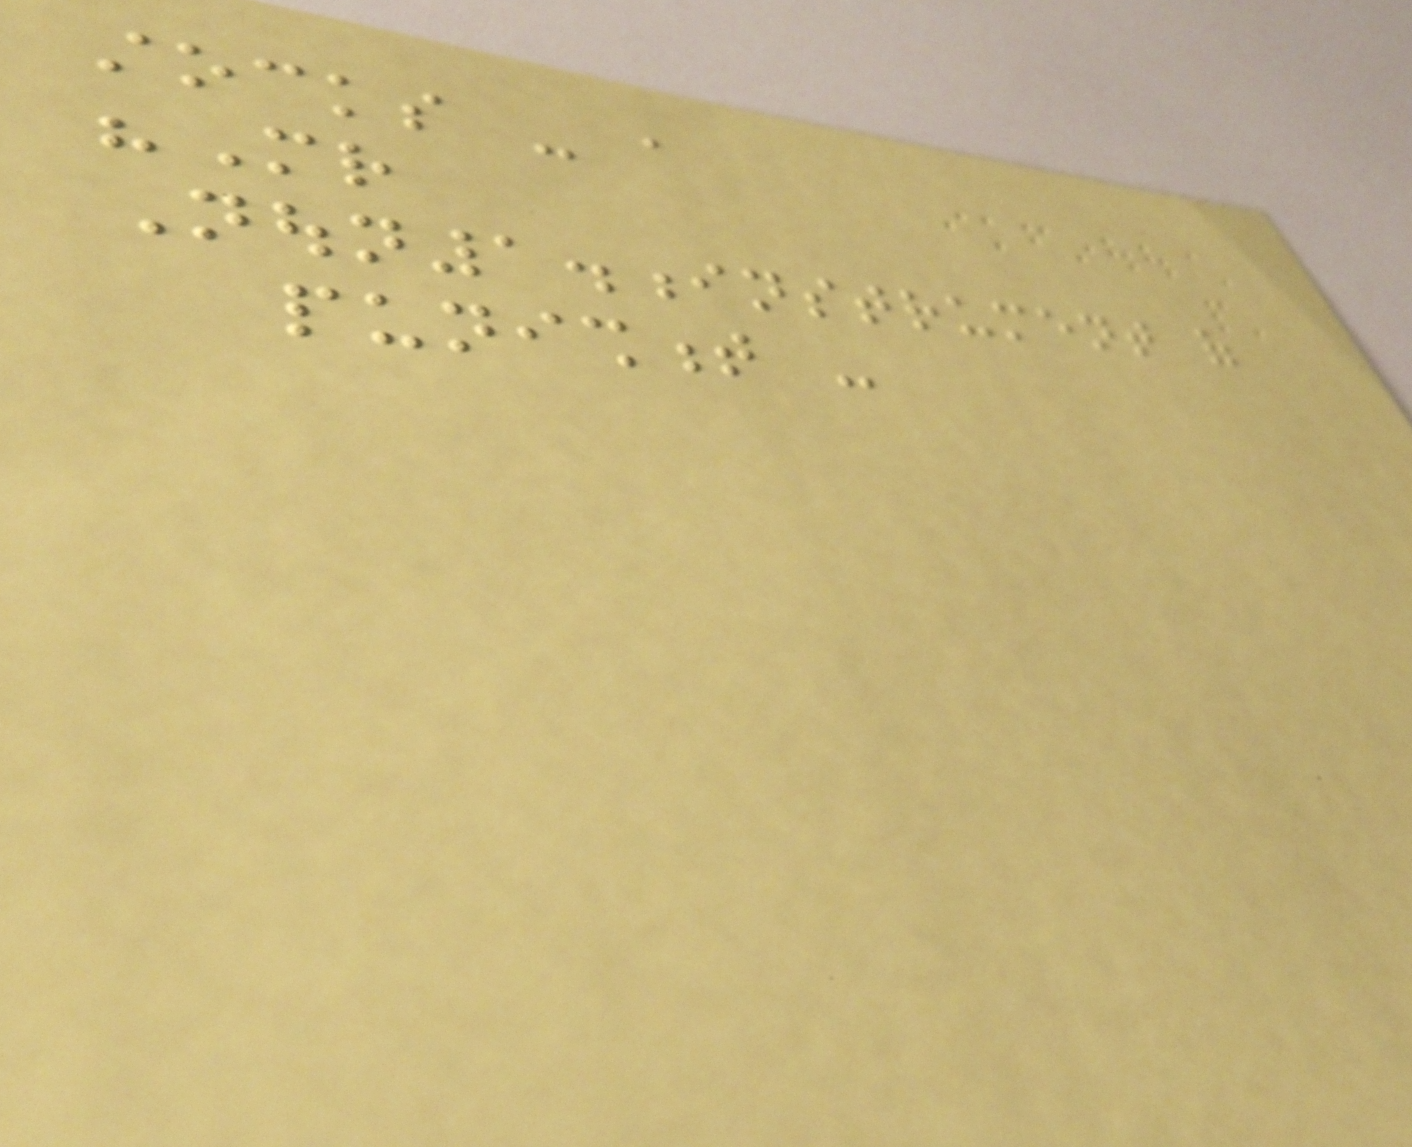stocks - a
"Mr
Noun1.instrument of
punishment -
